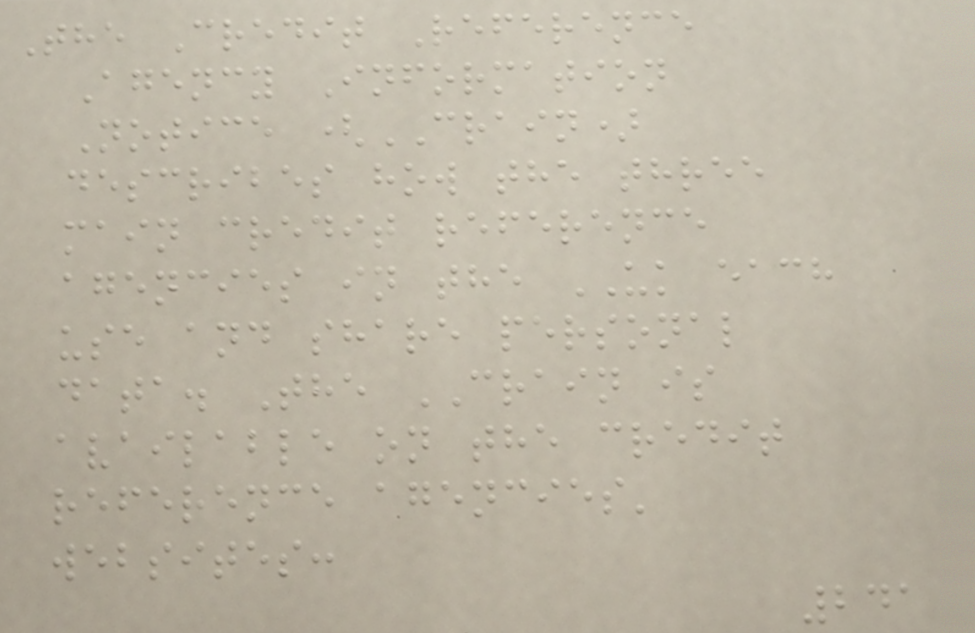The Credit Reference
Agency Information
Notice (CRAIN)
describes how the three
main credit reference
agencies in the UK each
use and share personal
data. The CRAIN is
available on the credit
reference agencies'
websites:
241
